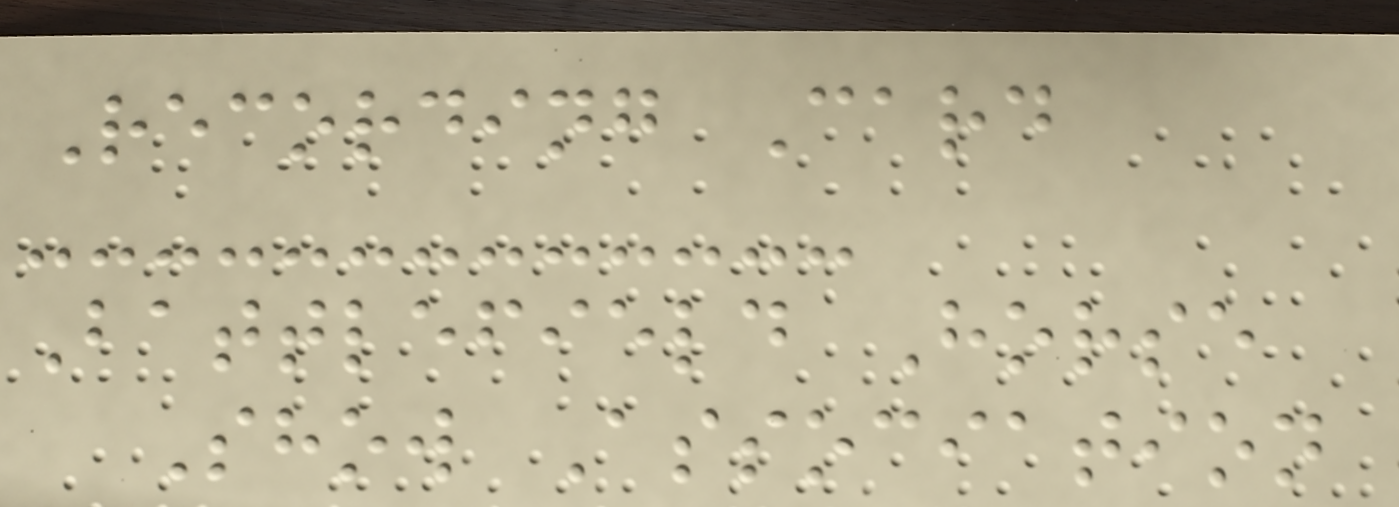Recording Card
Battlefield Horse
Show Association
